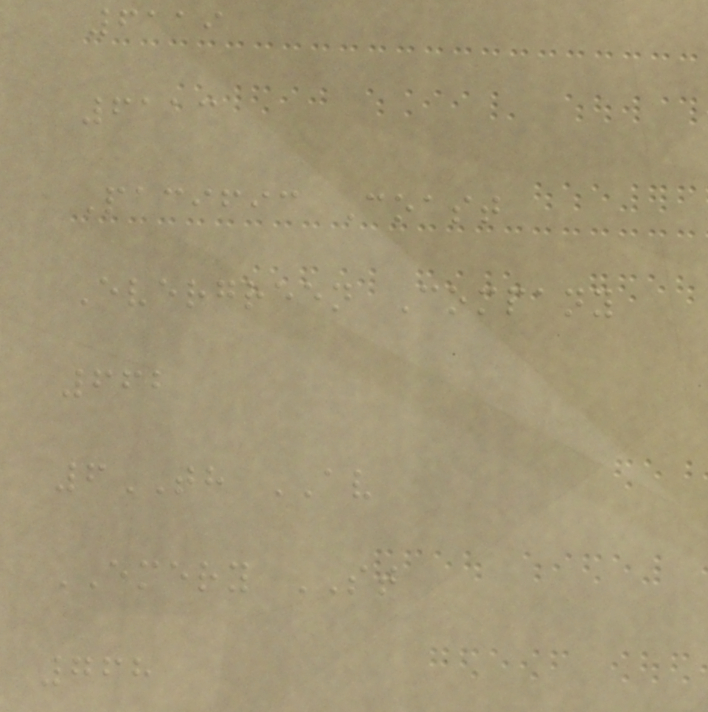6119
6113
Pacific Coast
Evergreen Company
662
6TH AV
EMERY ST
768
